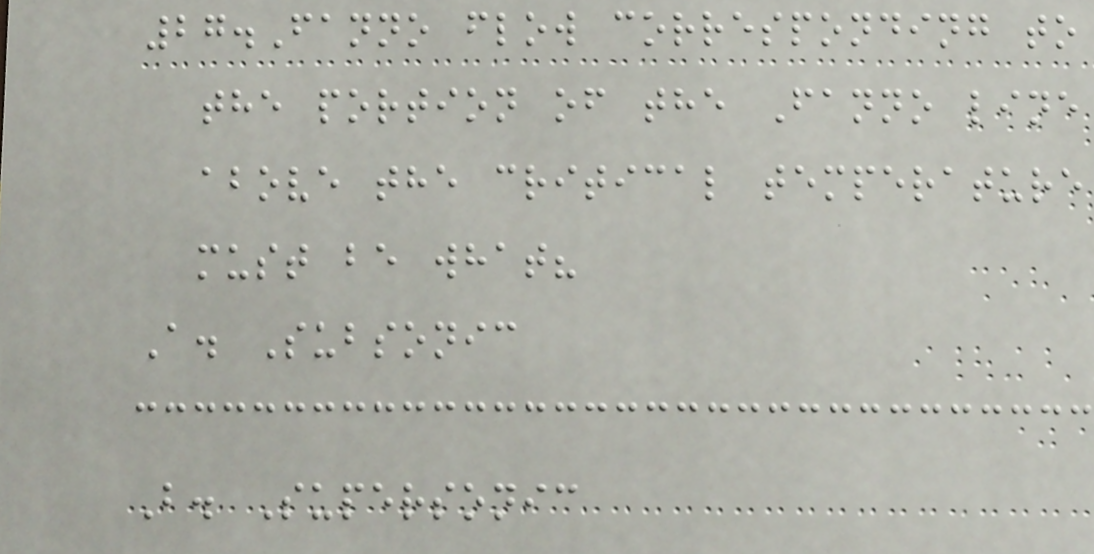27.Fanno flow corresponding to
the portion of the Fanno line
above the critical temperature
must be what?
A. Subsonic
B. Supersonic
